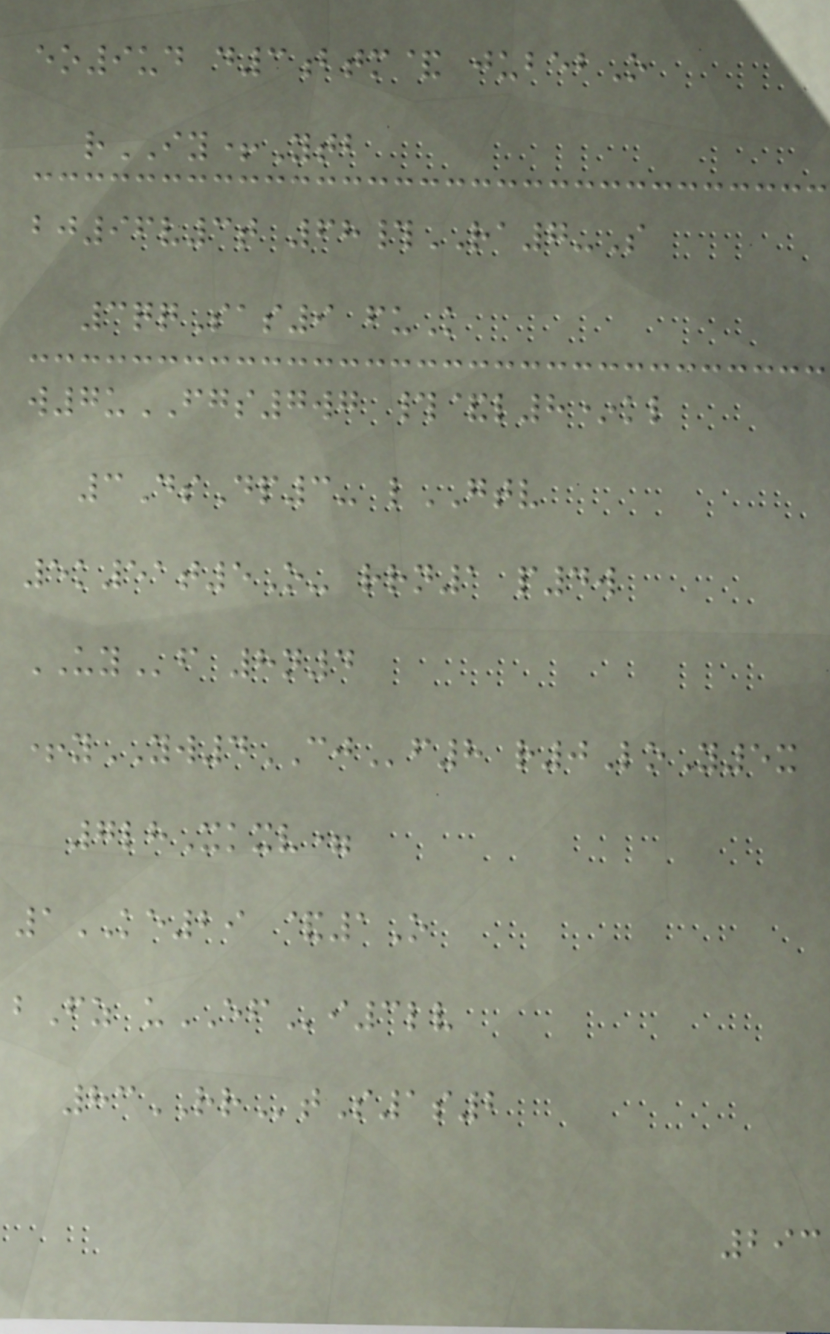eo9ud d3btm& jubebO
rIY+Ytb
bj96v3t 68#RA7-S
3qqSas9 fuK
w7uFGS7wg #&l8*kl
3DsDp3- lGTV
5k51t5O- rrn1 p4w
UYf 8n4
+yYW4CJf8 r0LoY5x
7lhXkxv=
1KE29 &1O
bFz uEFi3lv
83RRtS1s2
293
